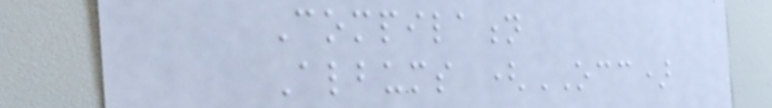Compilation
Albums (OCC)
